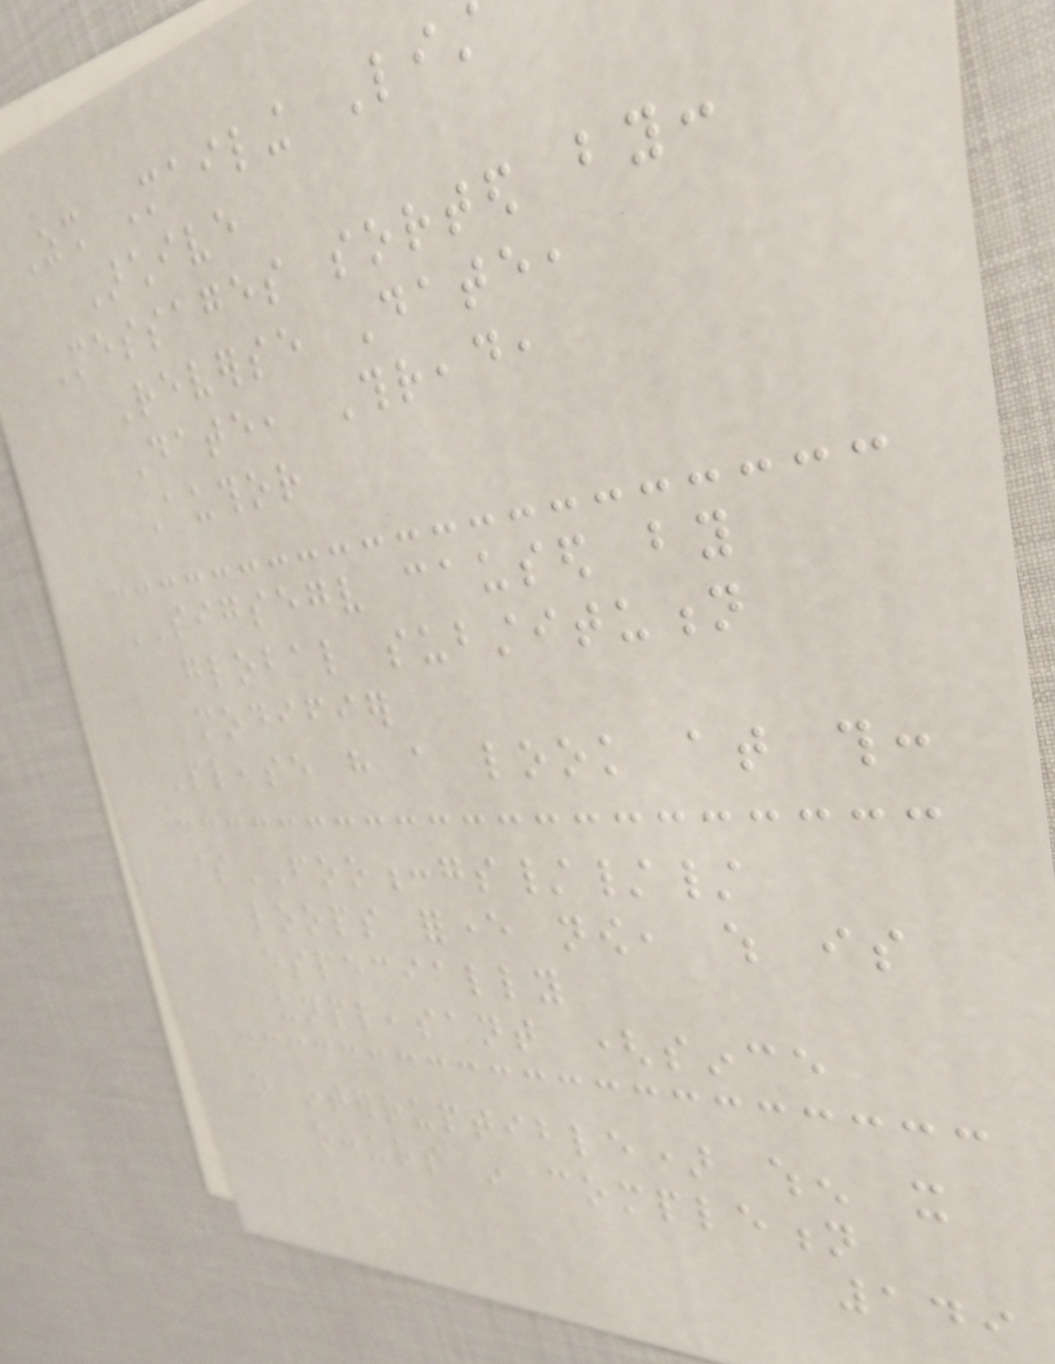Zsh Mailing List
Archive
Messages sorted by:
Reverse Date,
Date, Thread,
Author
SIGSEGV caused by
global substitution
modifier
Please have a look at this:
$FOO:gs///
loops forever now, which is
especially
unpleasant (since
not interruptible) when it
occurs in completion
149
